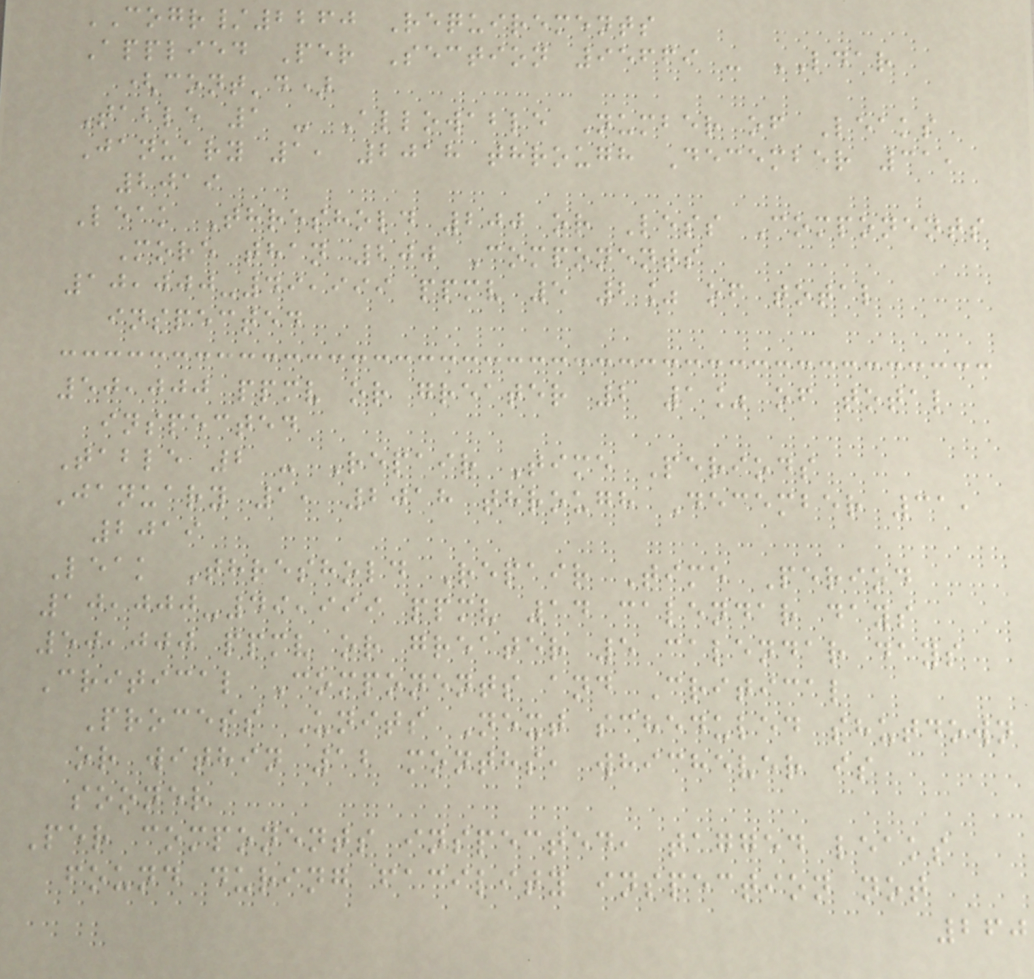COGR/2260 Requirements
Applied Per Section 95669 - LDAR
(cont'd)
Table 1 - Allowable Number of Leaks
January 1, 2018 through December 31,
2019
Leak Threshold 200 or Less Components
More than 200 Components
10,000-49,999 ppmv 5 2% of total
inspected
50,000 ppmv or greater 2 1% of total
inspected
Table 2 - Repair Time Periods
January 1, 2018 through December 31,
2019
Leak Threshold Repair Time Period
10,000-49,999 ppmv 14 calendar days
50,000 ppmv or greater 5 calendar days
Critical Components and Critical
Process Units Next scheduled shutdown
or within 12 months, whichever is
sooner
Per components inspected, tagged leaks
found during facility inspection not
260
